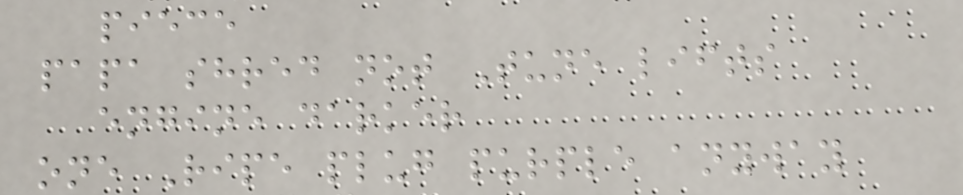piece
papa shred not Tune lifts
engine darker
one Ripe plug purple anyway
